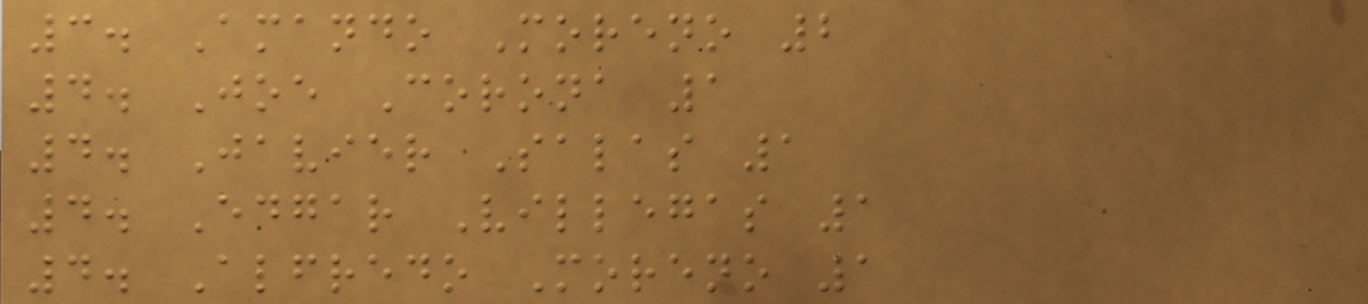3. Amando Moreno 2
4. Joe Corona 1
4. Javier Salas 1
4. Edgar Villegas 1
4. Alfredo Moreno 1
